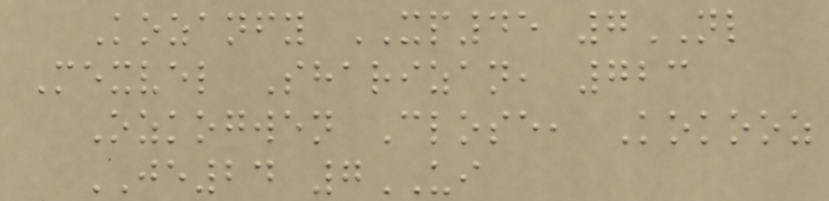Kozanfy XP45 7NL
Mexvel Sharizan, 723
Ozkogwen Close, Kokooz
JE24 7UI
